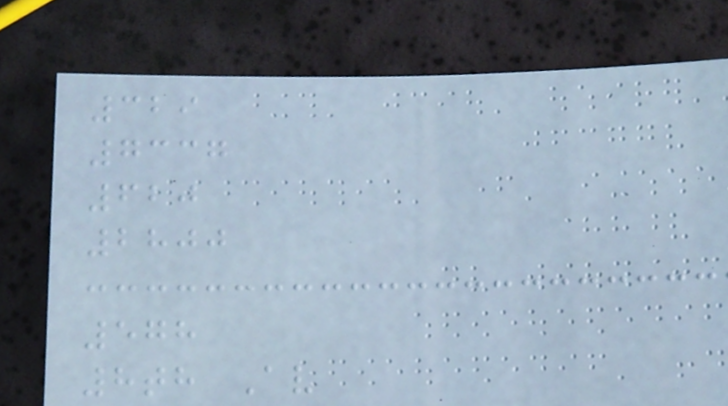329
7337
620
2800
578
8th Av
